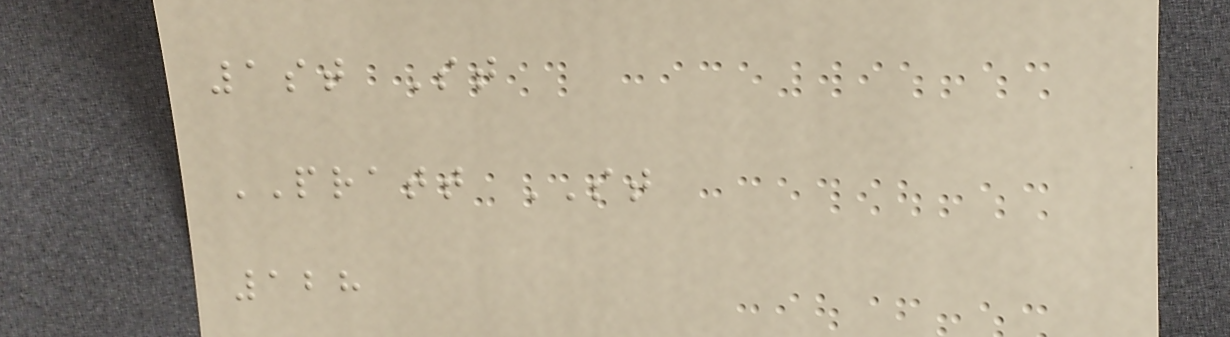1st St
PRATT ST
128
